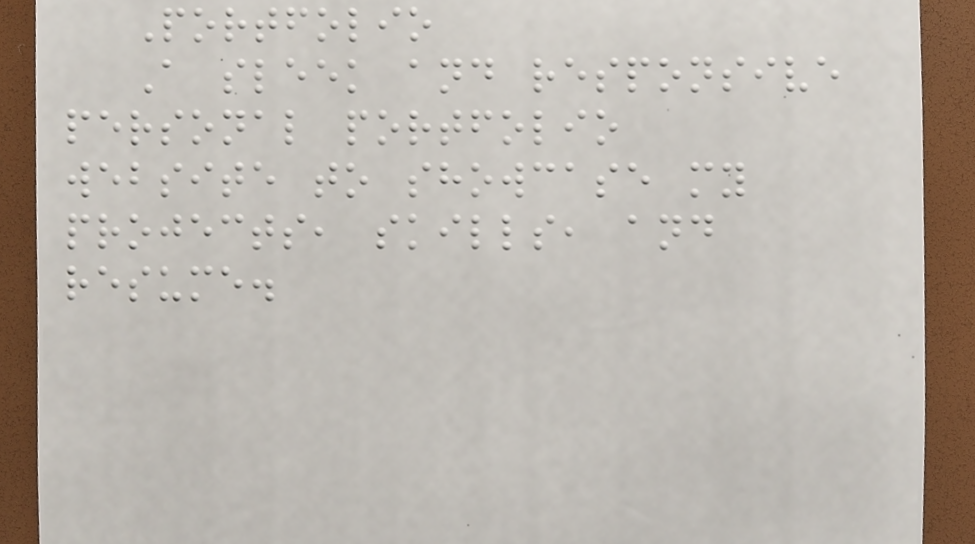Portfolio
A sleek and responsive
personal portfolio
website to showcase my
projects, skills, and
resume.
